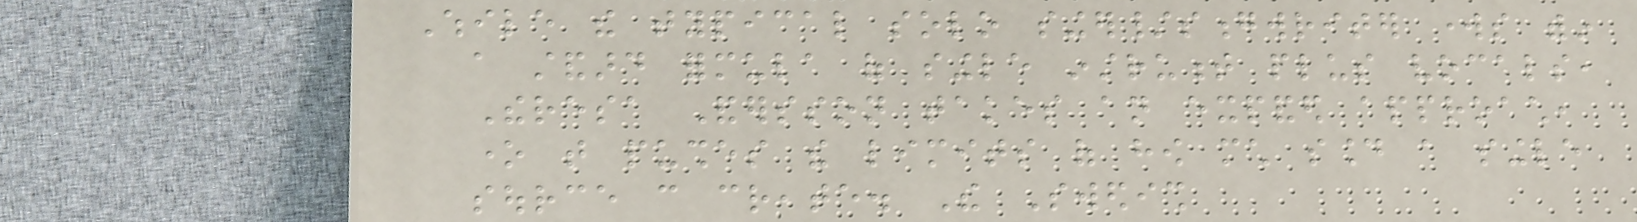While the typical solo singer/songwriter works within
a standard formula of single instrument plus vocals,
Theresa Andersson takes an expanded approach,
one that pushes the limits of how much sound a single
source can create. The Swedish
